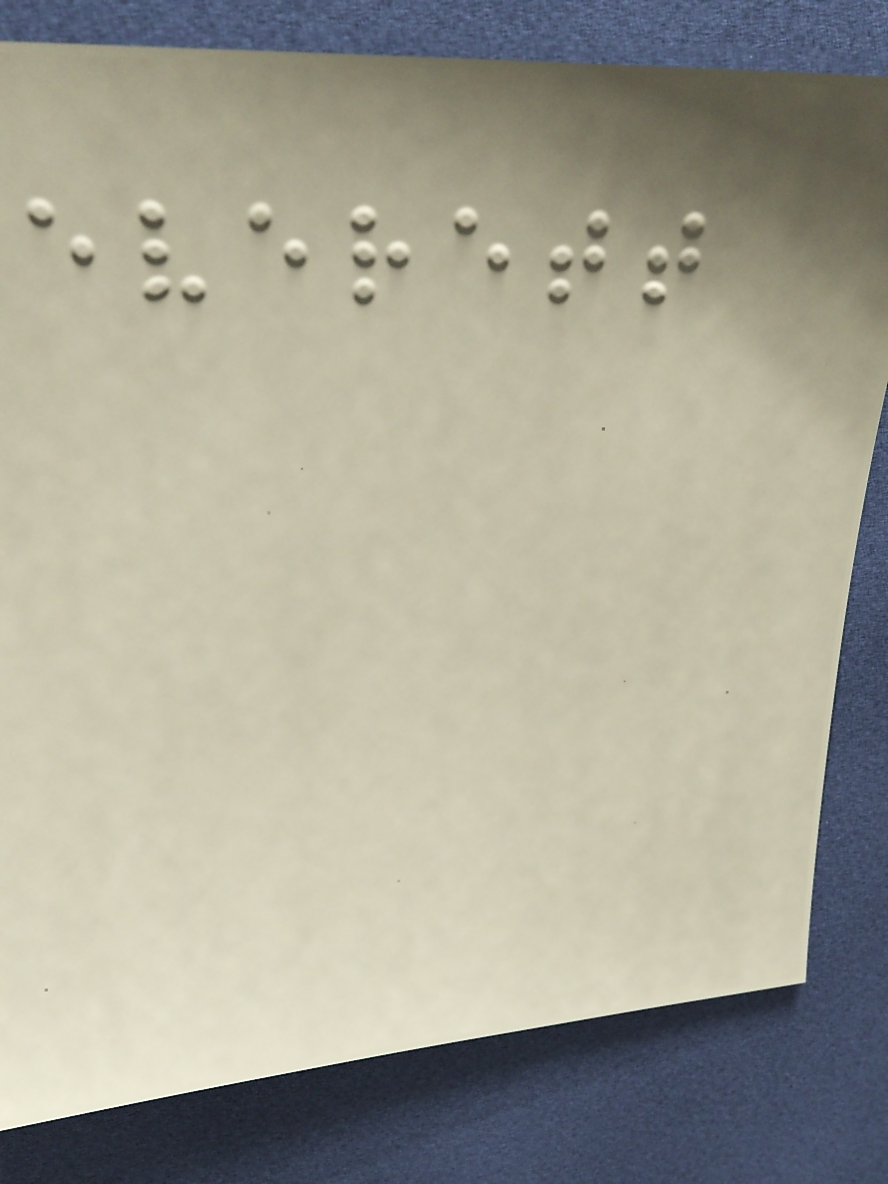everett
